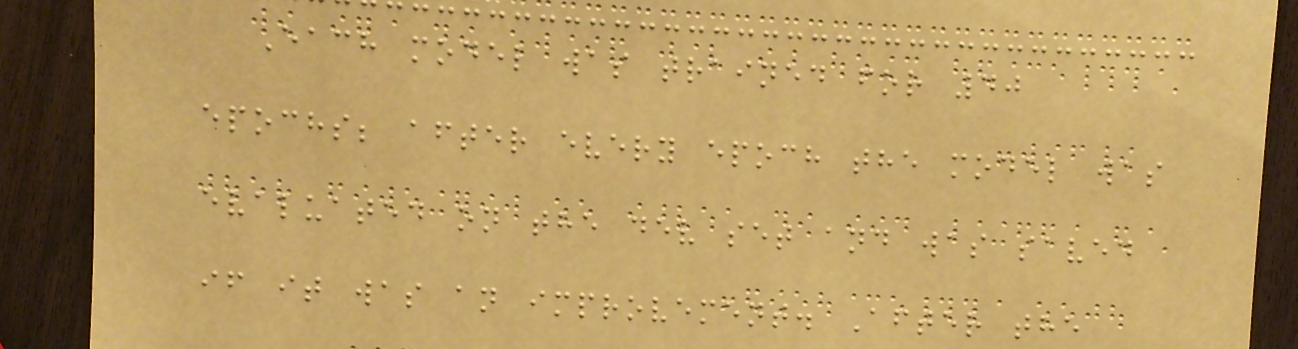Each model was trained for 40
epochs; after every epoch the model was
evaluated on the dev set and was saved
if it was an improvement. After the
